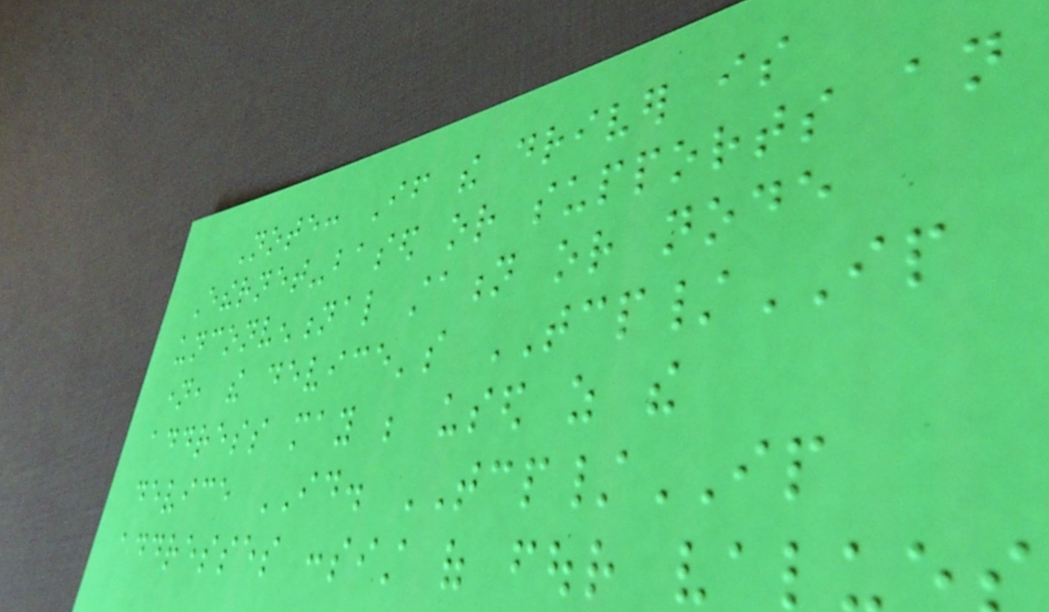Note: If the driver is
Ethernet-based or supports an
unconventional station or node
name, the device's TCP/IP
address may be used as the
device ID. TCP/IP
addresses consist of four values
